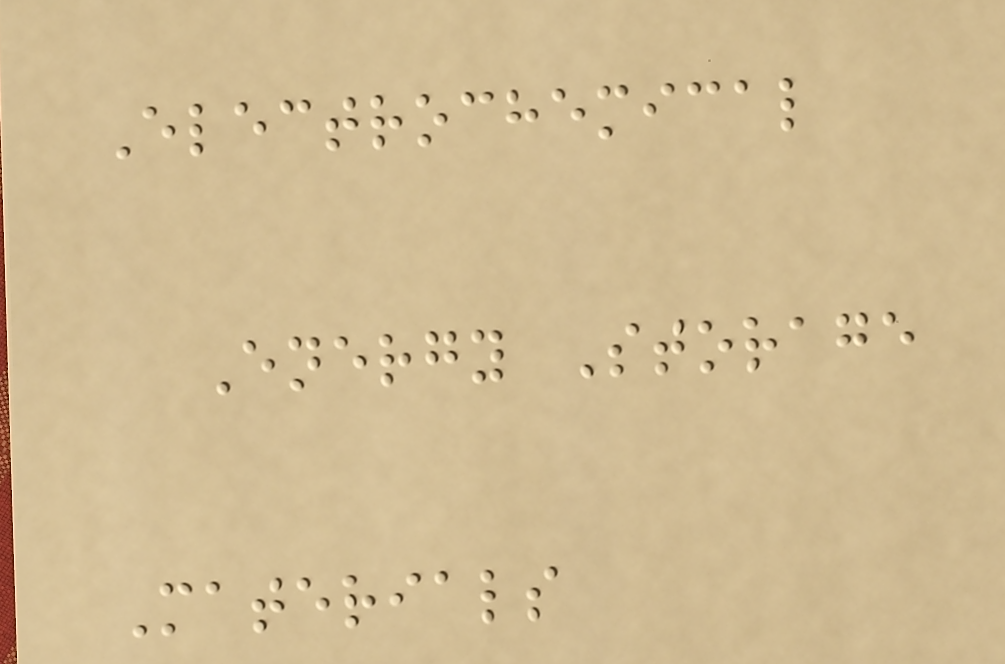Electrochemical
Energy Storage
Materials
